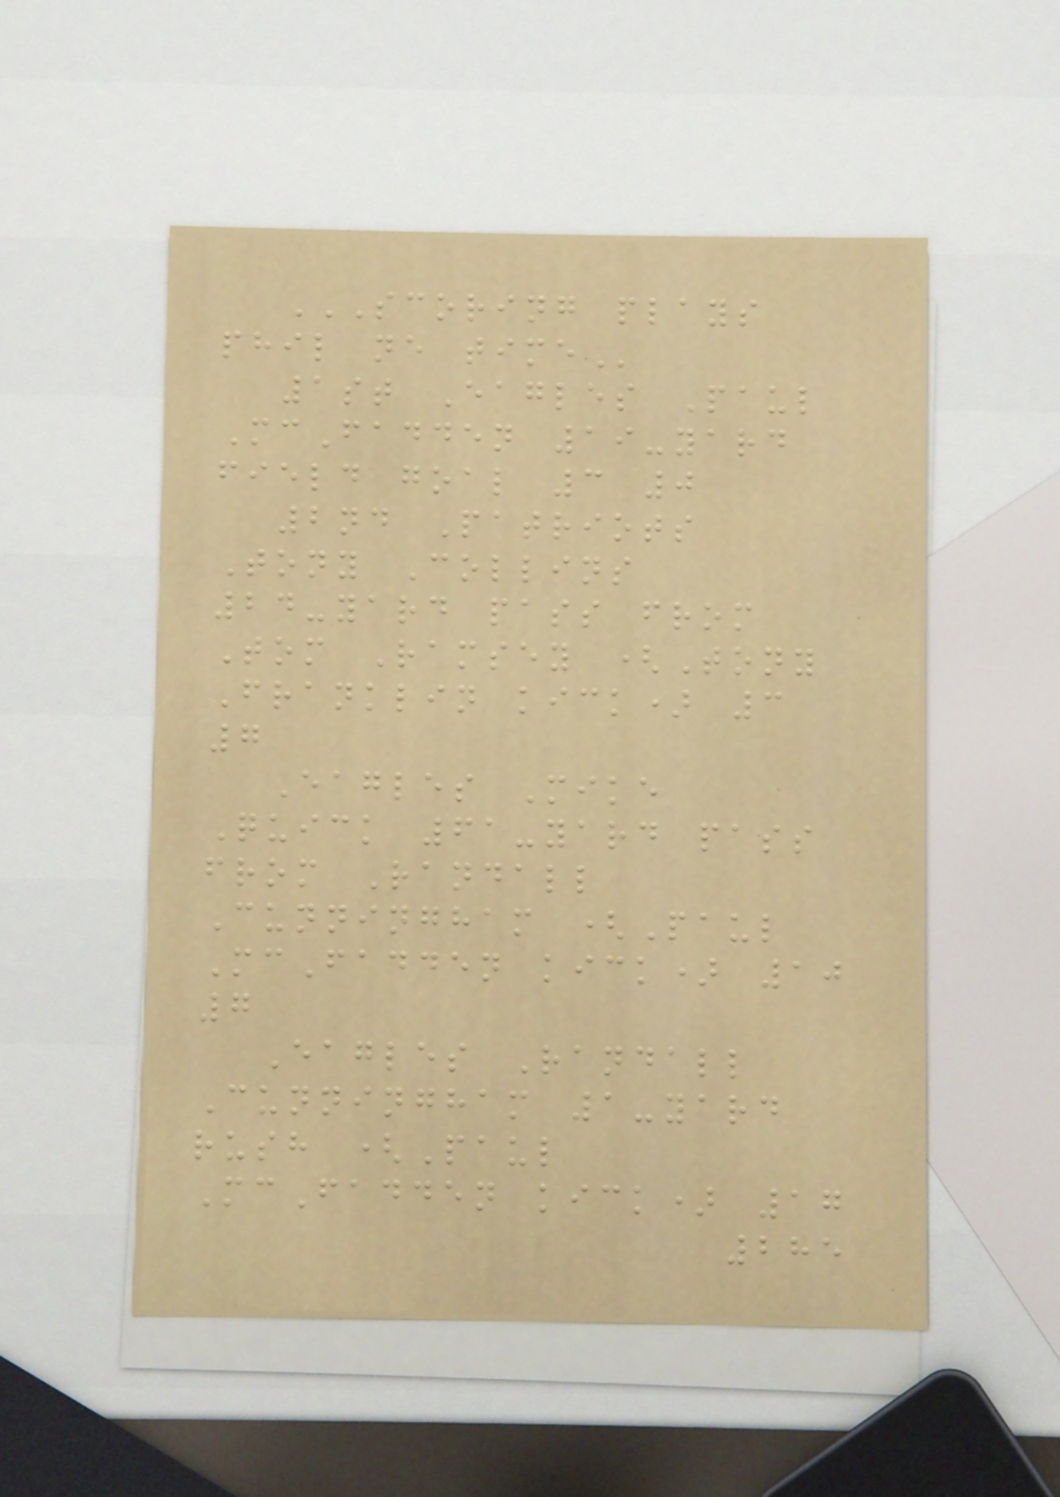SCORING PLAYS
PHIL NE TIME
1st Eagles Paul
McFadden 19-yard
field goal 3 0
2nd Patriots
Tony Collins
24-yard pass from
Tom Ramsey (Tony
Franklin kick) 3
7
Eagles Mike
Quick 61-yard pass
from Randall
Cunningham (Paul
McFadden kick) 10
7
Eagles Randall
Cunningham 1-yard
rush (Paul
McFadden kick) 17
285
